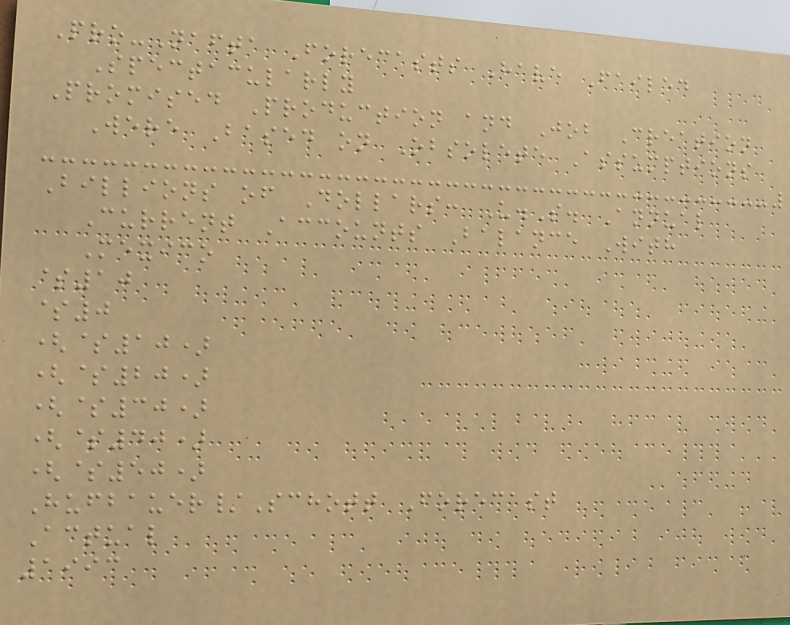Pro-Nafta Forecasts Have Failed
Spectacularly
Promised Production and Job Creation
Were Based on Obsolete Assumptions
Billions of Dollars: U.S. Annual
Current Accounts Balance With
Mexico
$10
$0
($10)
($20)
($30)
($40)
($50)
Hufbauer/Schott Forecast
Actual
1993
